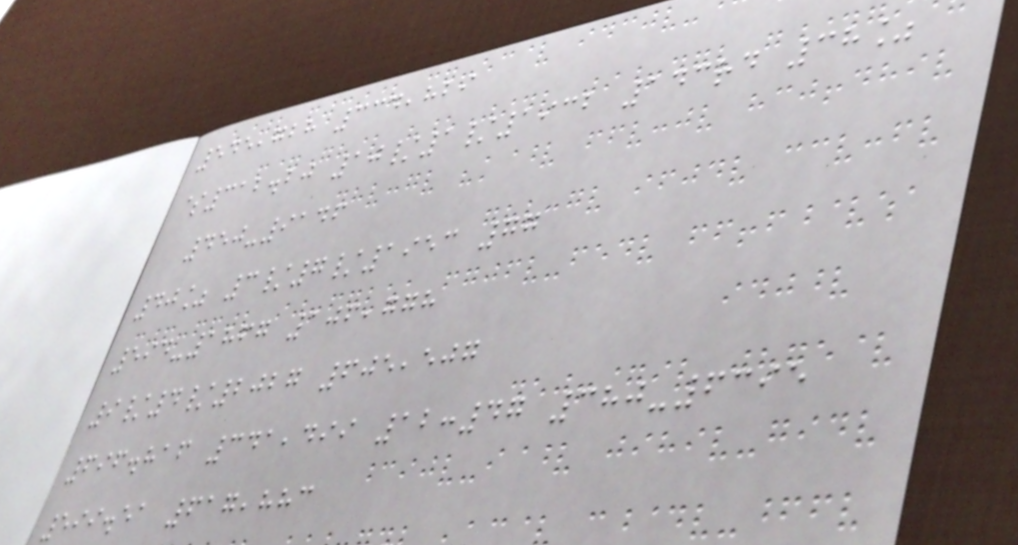545,728 334,829
$312.20 10/1/1932 143rd 38%
450-9146
40% 3/7/1953 77
594-1867 106,778
9/4/2027 605,507
696.816 341,499 12:47 380-6395
599.51 617,883
